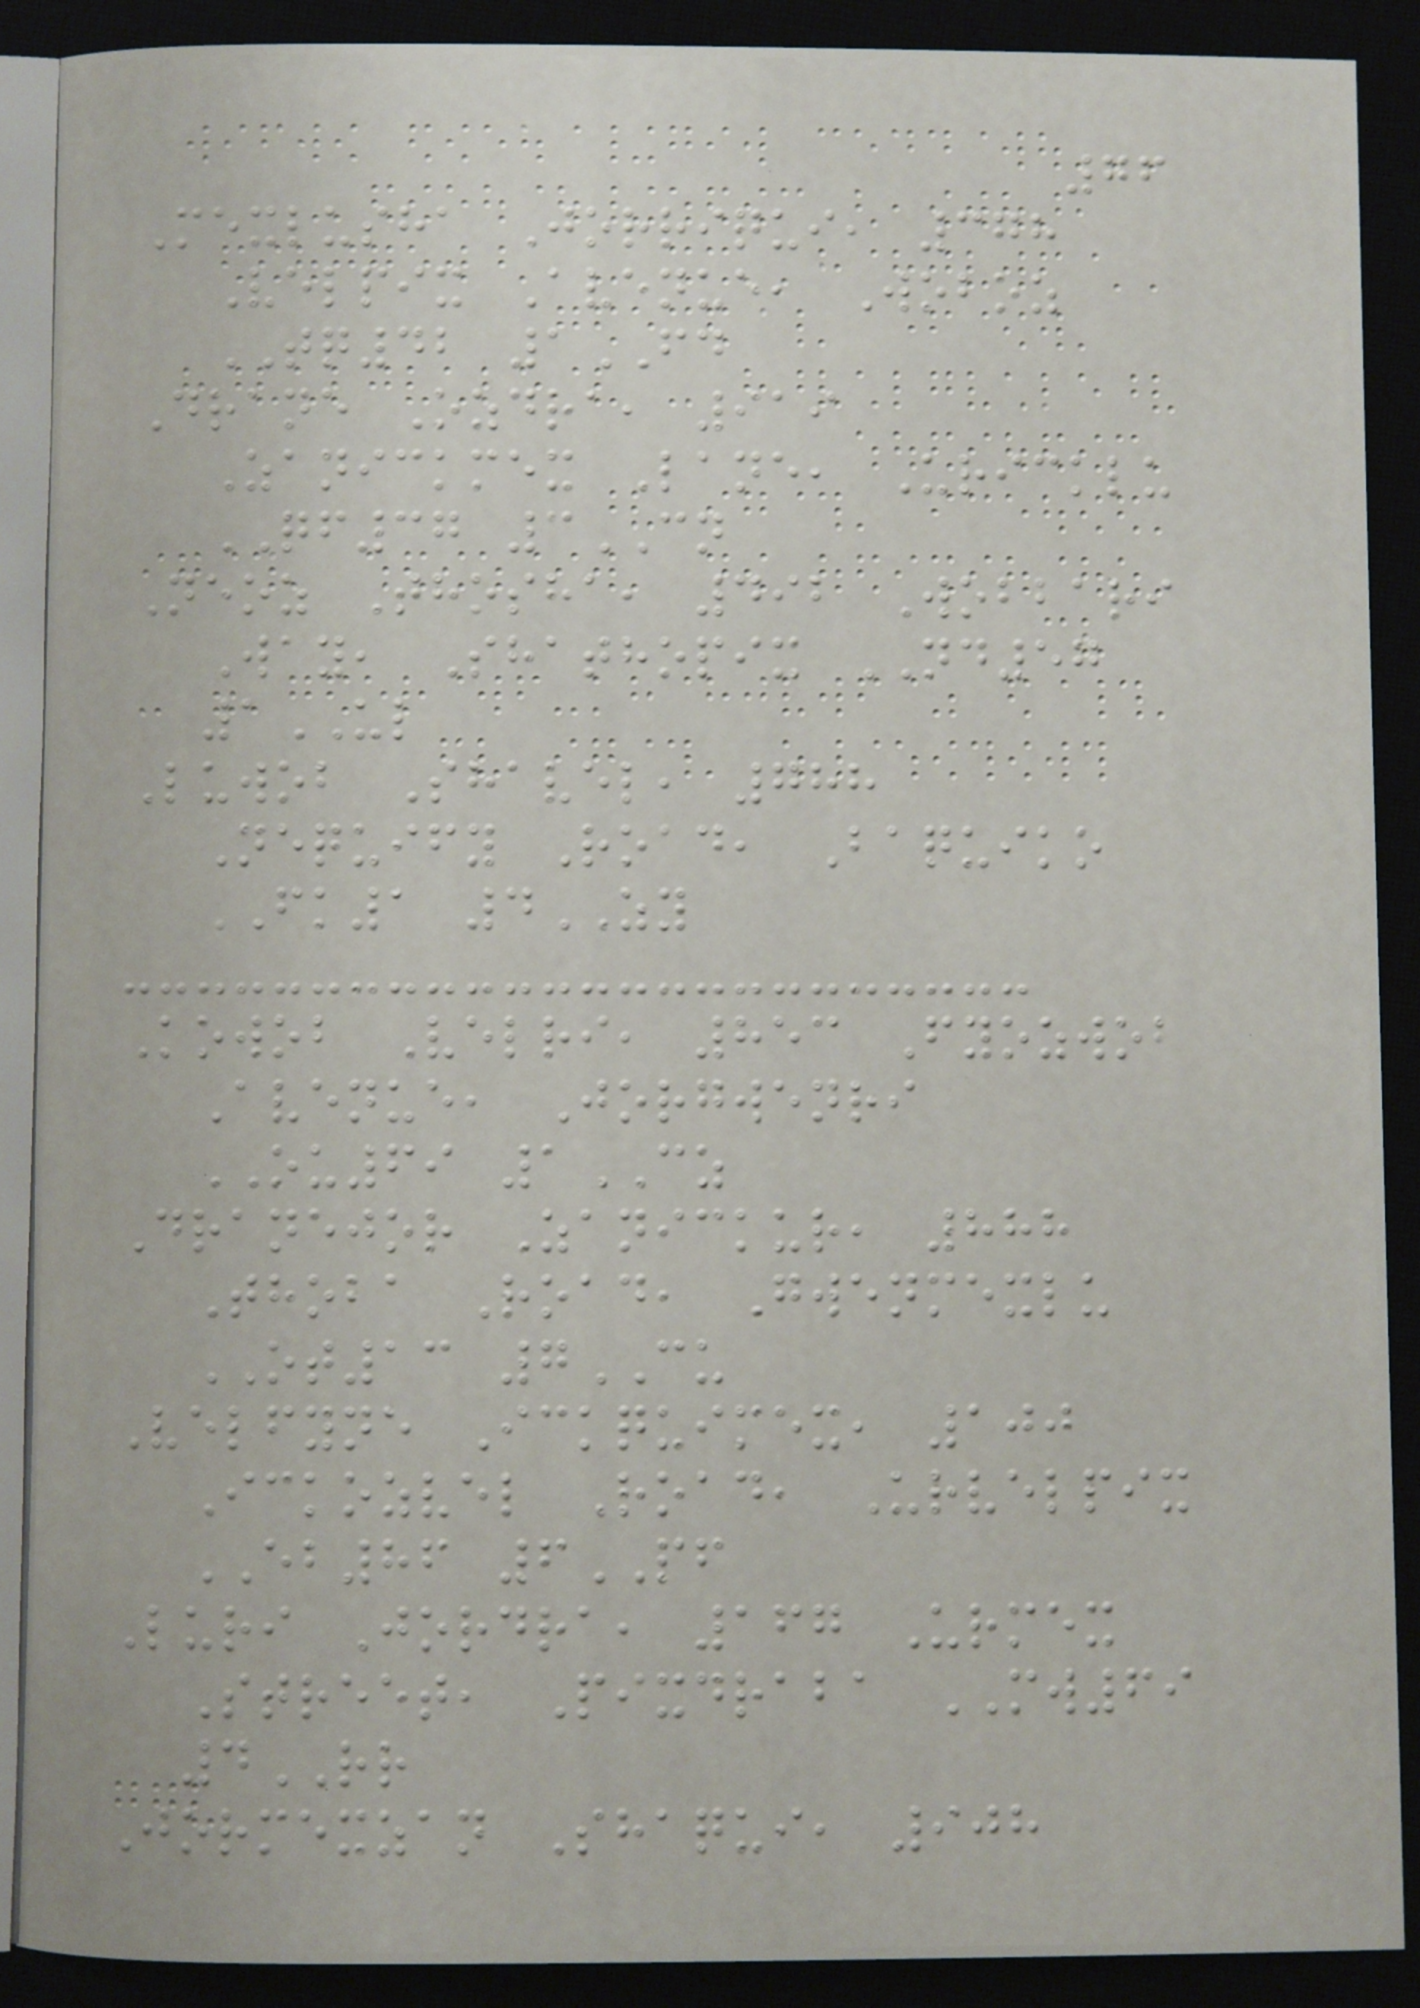76
Mexlusha Jorriqui, 378
Velpix Avenue, Woboz
TQ42 1FD
Drane Ozdra, 919
Zanickmex Lane, Uricklu
QF37 3CN
Neoz Thosha, 492 Wobbari
Way, Shathopix ND57
1UL
Luwob Shavel, 788
Nequify Road, Baquiko
FK1 4ZY
Kowob Velri, 853 Fyozwob
Avenue, Jorgwenri
OU69 1CZ
Dranejor Zanickur, 888
Thoba Road, Gwenmexlu
OT13 7CU
Velfyne Ickquimex, 100
Ickozvel Road, Urvelpix
EB86 6PF
Luri Jordra, 167 Urmex
Street, Pixdraba MW69
4RR
Jormexzan Shaqui, 908
